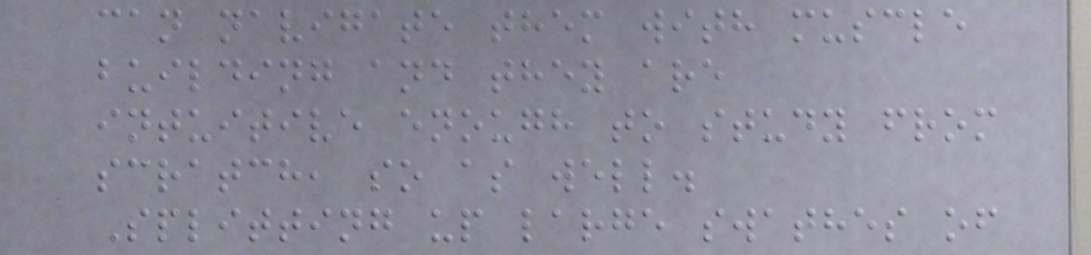can navigate them with muscle
building and they are
intuitive enough to study from
scratch, so as well.
Splitting up large swathes of
